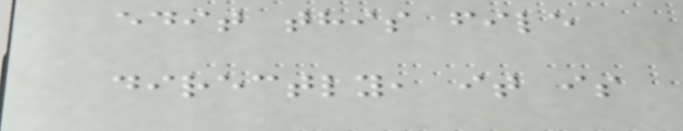edit this file
directly, it is
